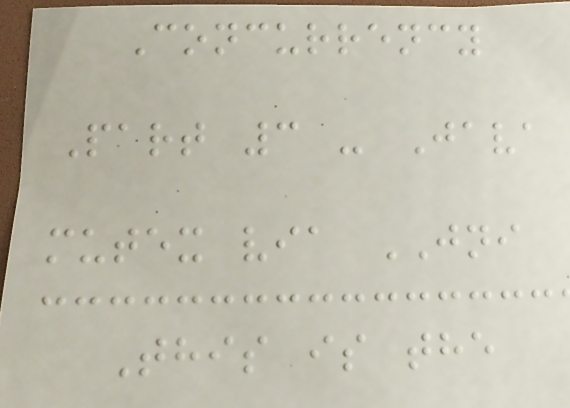Concurrency
Part 3 - Java
mutex via JNI
This is the
